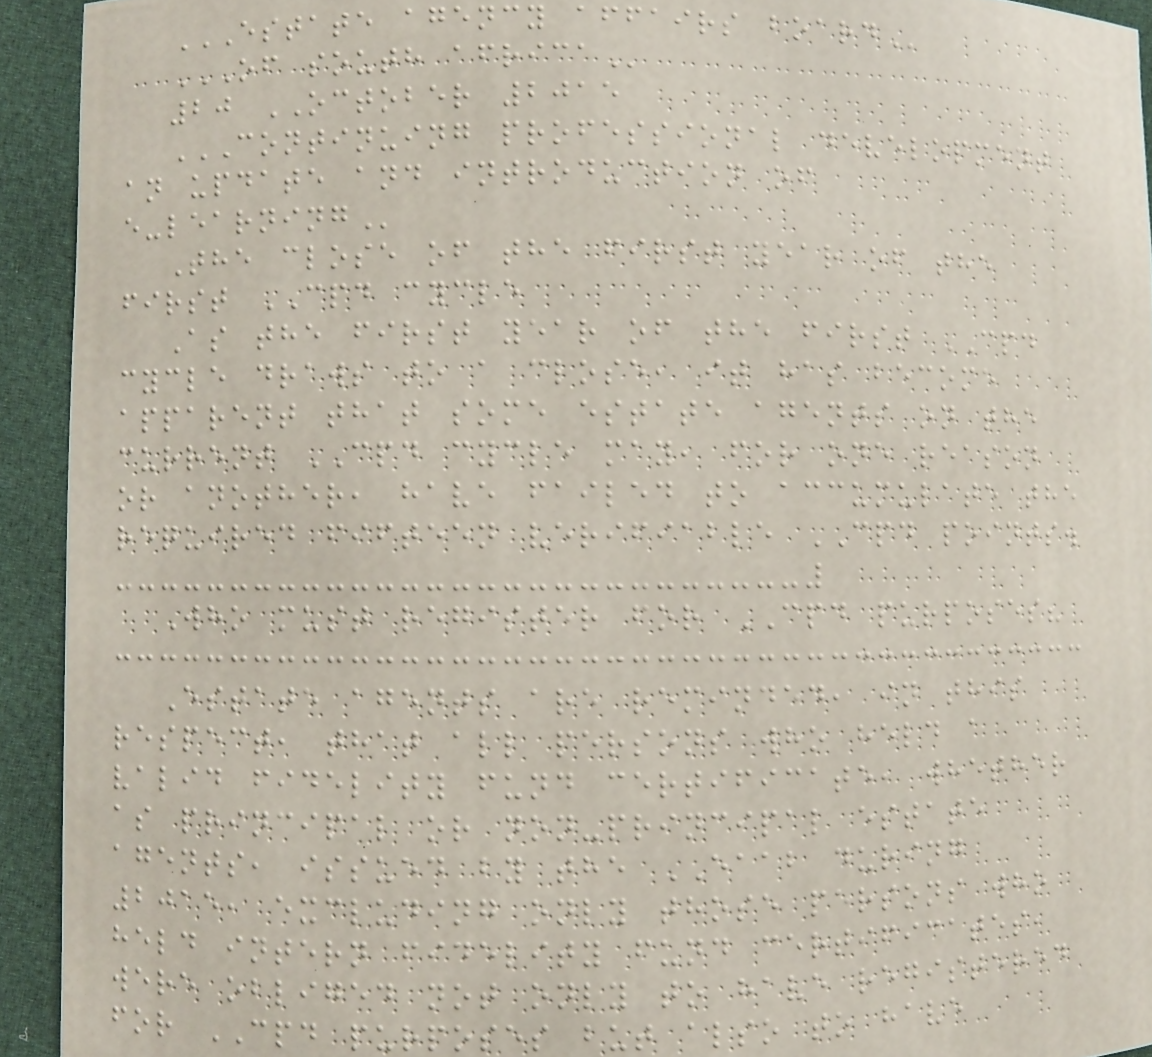ESTATE AGENCY AFFAIRS BOARD
OF SOUTH AFRICA
20 OCTOBER 2015
CONTINUING PROFESSIONAL DEVELOPMENT
AN UPDATE AND INTRODUCTION OF
E-LEARNING
The close of the first year of the
first CPD cycle
As the first year of the first CPD
cycle draws to a close, it has become
apparent that some estate agents on the
current CPD cycle may, for one reason
or another, have failed to accumulate the
required fifteen verifiable CPD points.
Who must register for CPD purposes?
Estate agents are reminded, in this
respect, that all persons who held a
valid fidelity fund certificate, whether
as principal or non-principal estate
agents, issued by the EAAB during
2015, excluding only those persons who
held intern fidelity fund certificates,
were obliged not only to have registered
for CPD purposes but also to have
